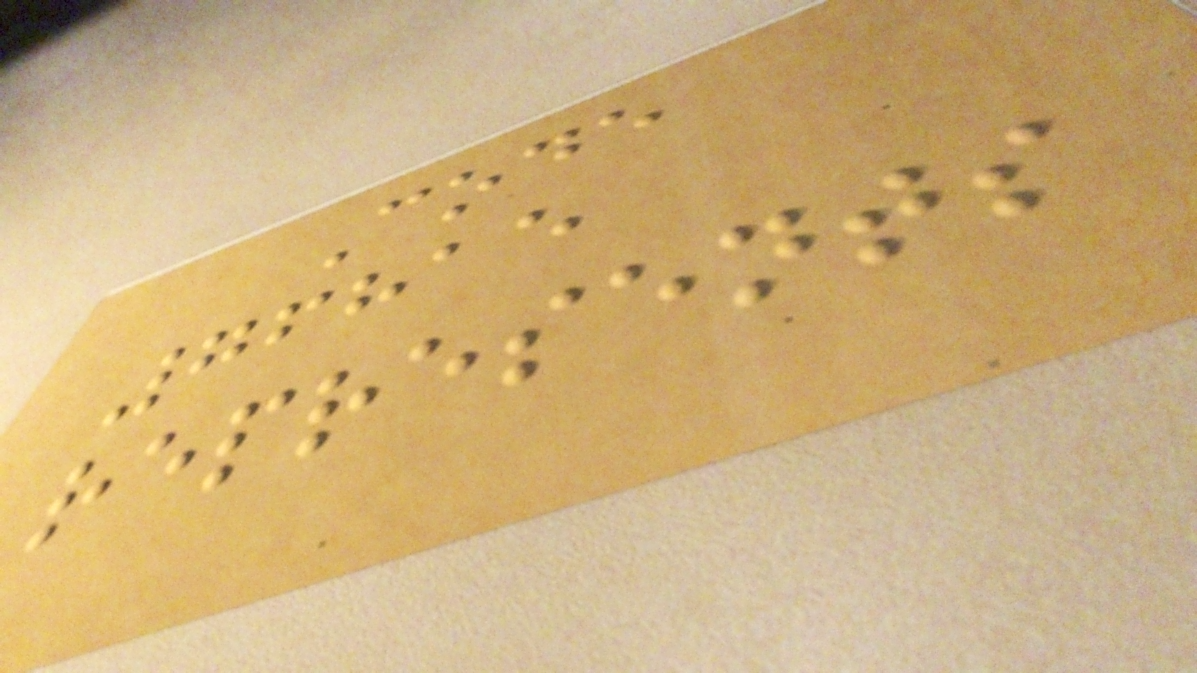Code
76815
represents
